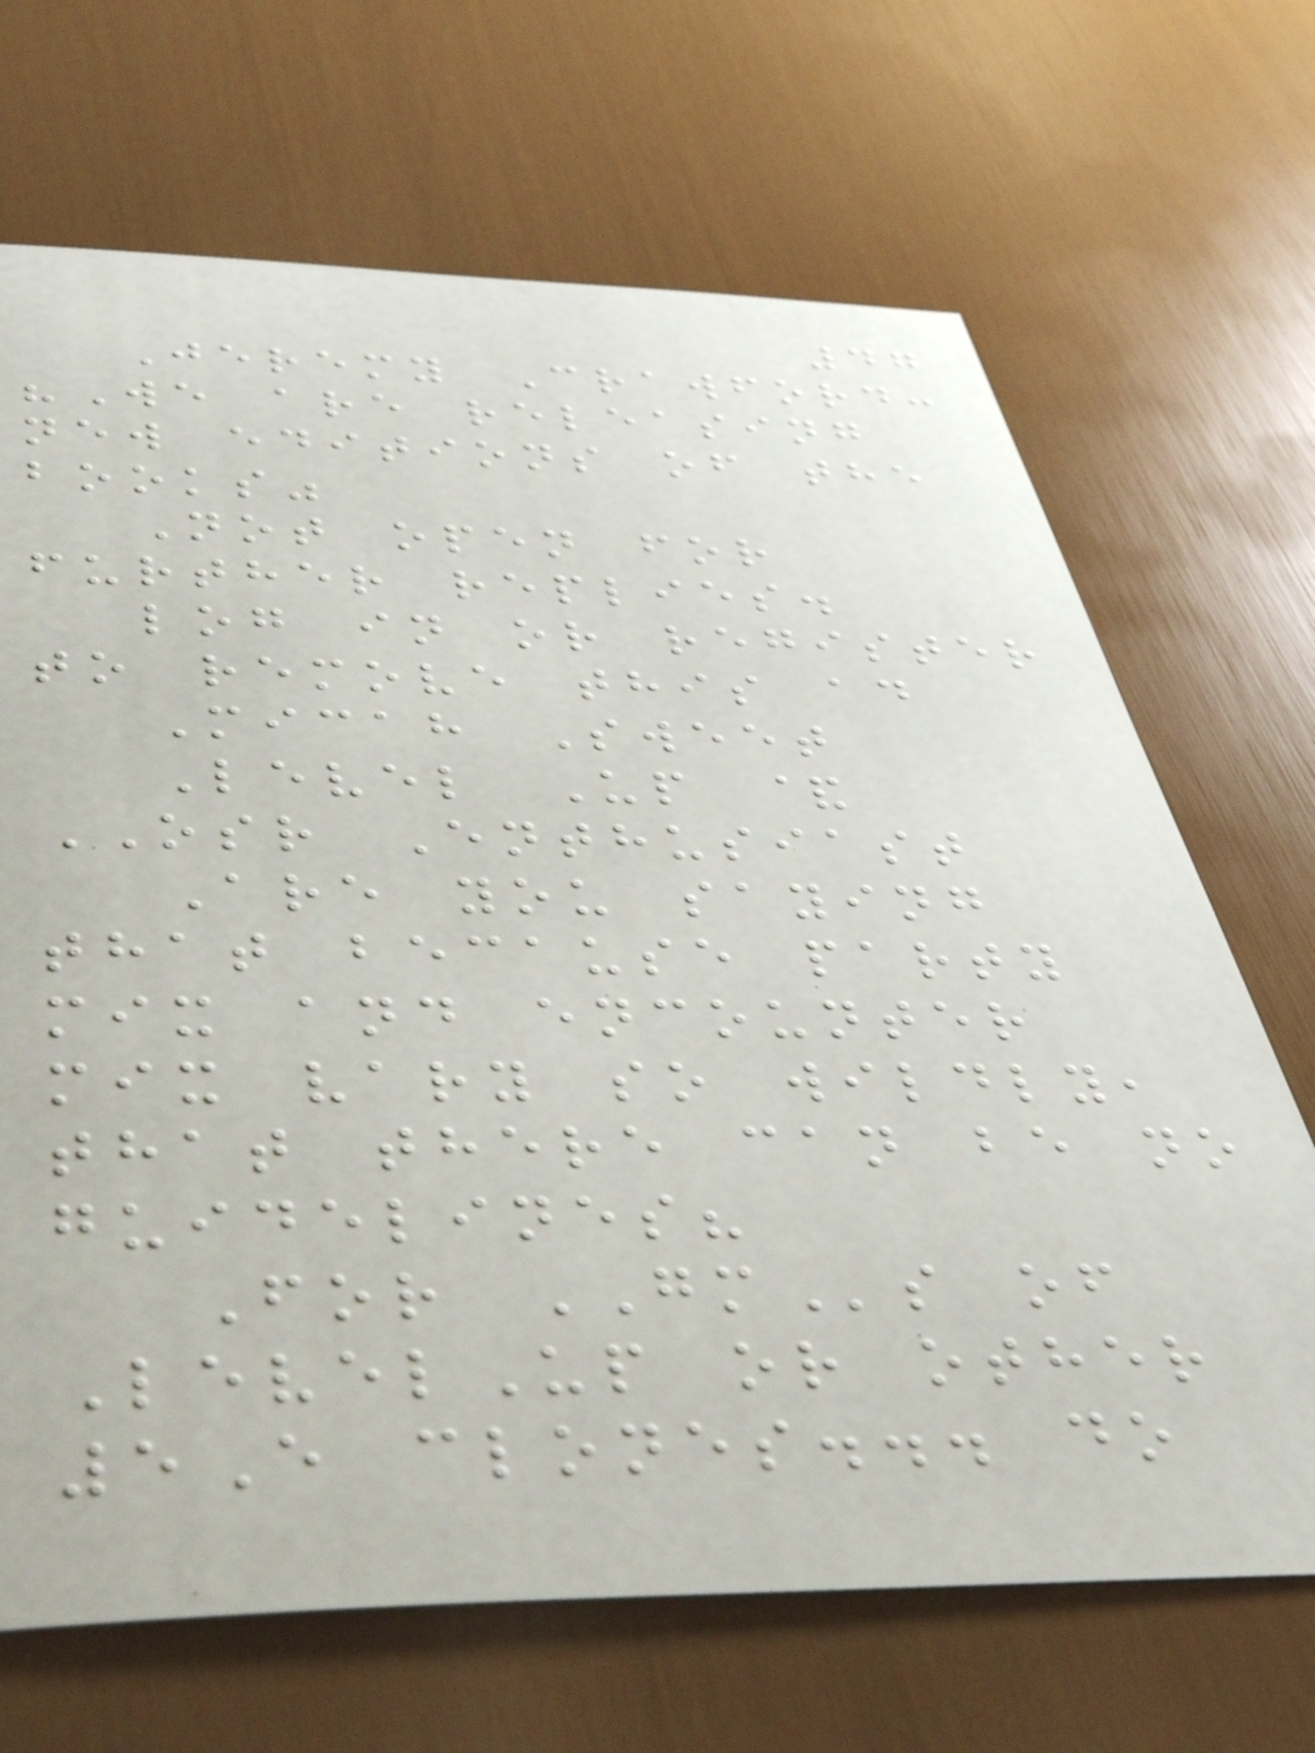47
Jeremy Crawford:
"We are releasing
new editions of the
books"
Not open for
further replies.
log in or register
to remove this ad
Micah Sweet
Level Up &
OSR Enthusiast
Are you saying
that because party
mix and encounter
mix vary so wildly,
that there can be no
guidelines?
For GMs of
LevelUp or other
5E clones... do
